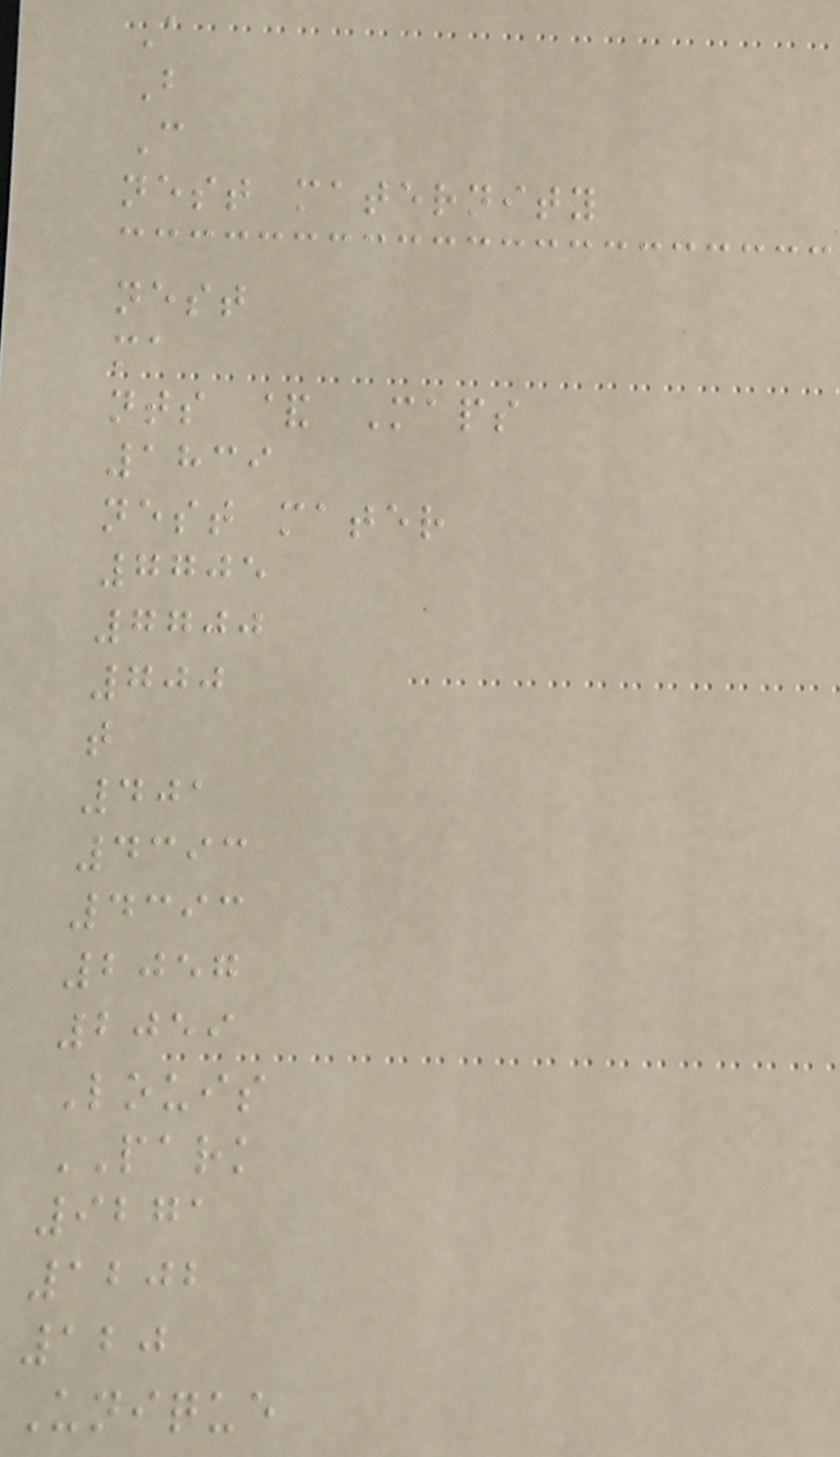A
B
C
nest maternity
nest
ma
nts & Maps
1839
nest mater
7705
7700
700
t
401
4393
4393
2057
2059
Louis
PARK
9271
1202
120
Unique
